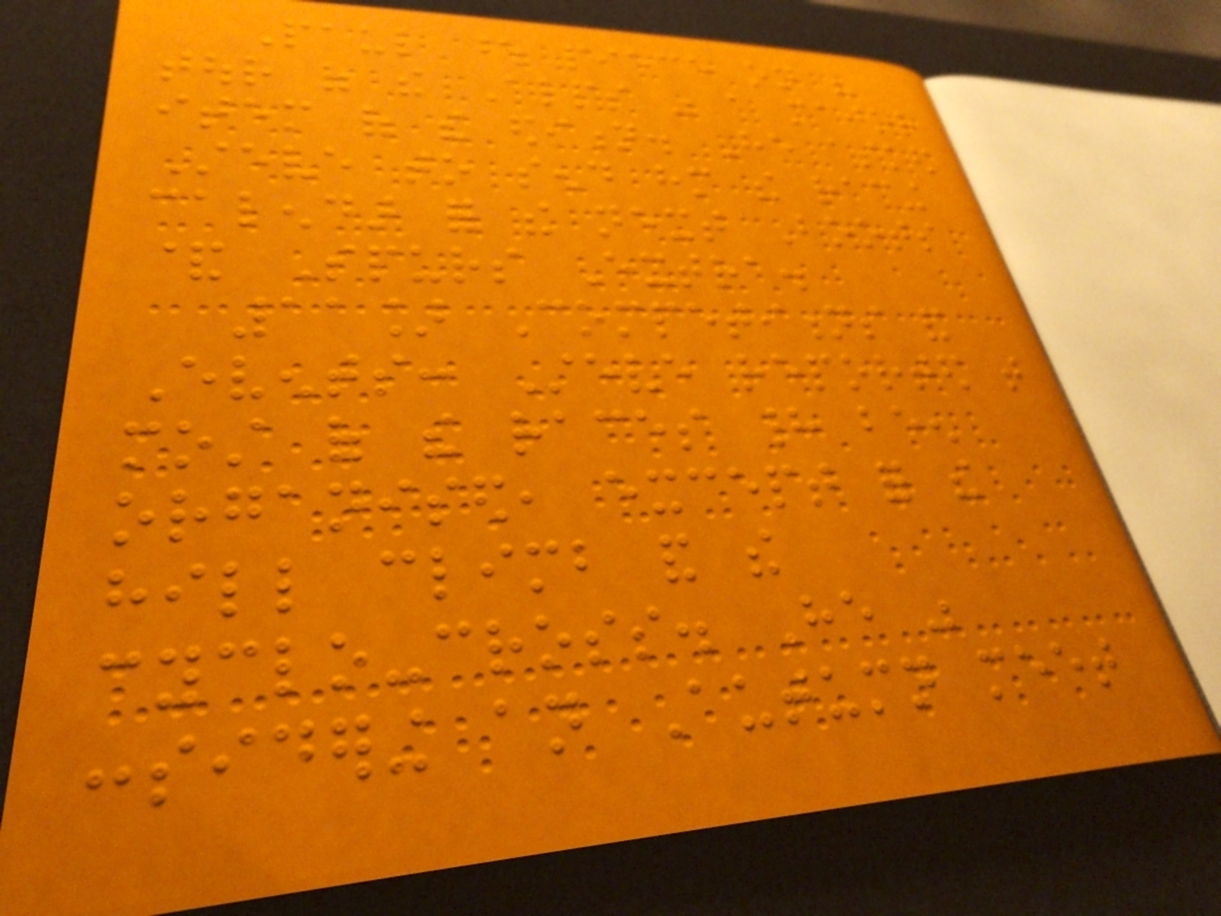Paul whose piece on his
tour of the Alps was a major
item of the edition. He asked
Steve to send him the racing
calendar for the next Boots
& Spurs Extra.
11] Competitions and
Events: Steve reported that
most of the races had been
organised, except for the
hill climb and the
cyclo-cross. He was
considering an Autumn meet
